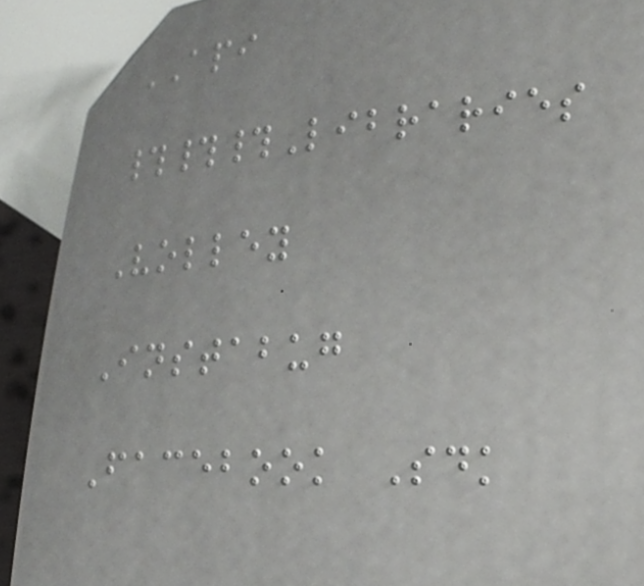API
###Libraries
Volley
Instabug
Facebook Sdk
